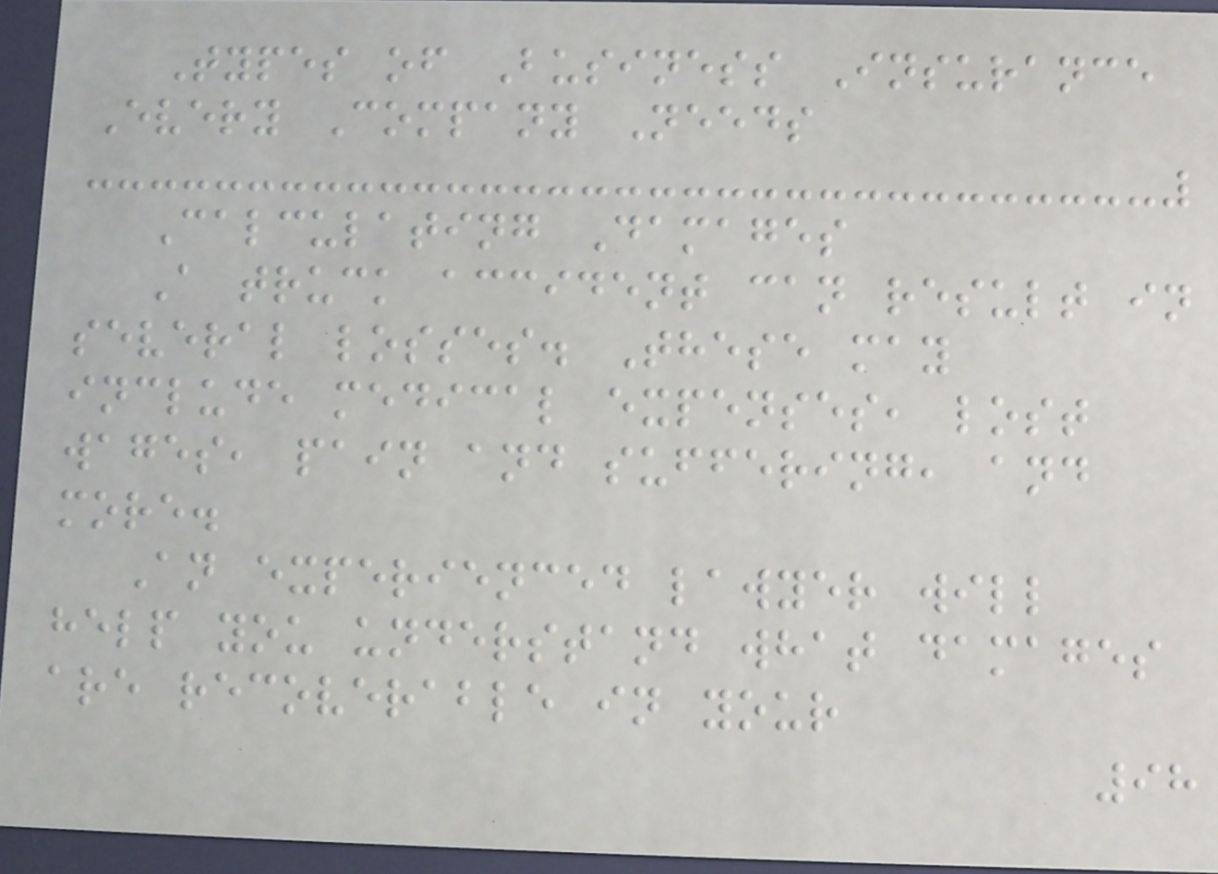Types of Business Insurance
Every Company Needs
Calculating Damages
A truck accident can result in
several losses. These may
include medical expenses, lost
wages, pain and suffering, and
more.
An experienced lawyer will
help you understand what damages
are recoverable in your
98
